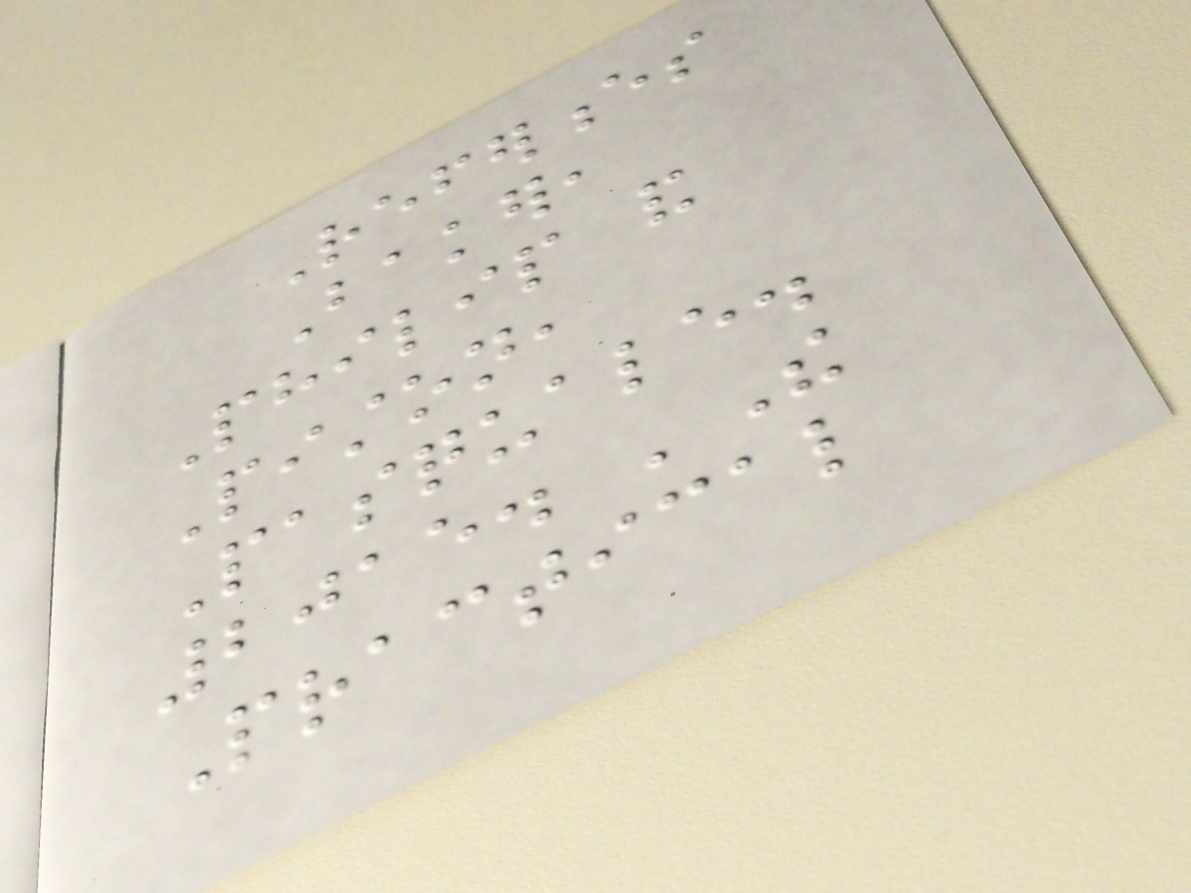References
Baker,
Philip and
Piston,
Pasquale.
2015. 'The
Practical
